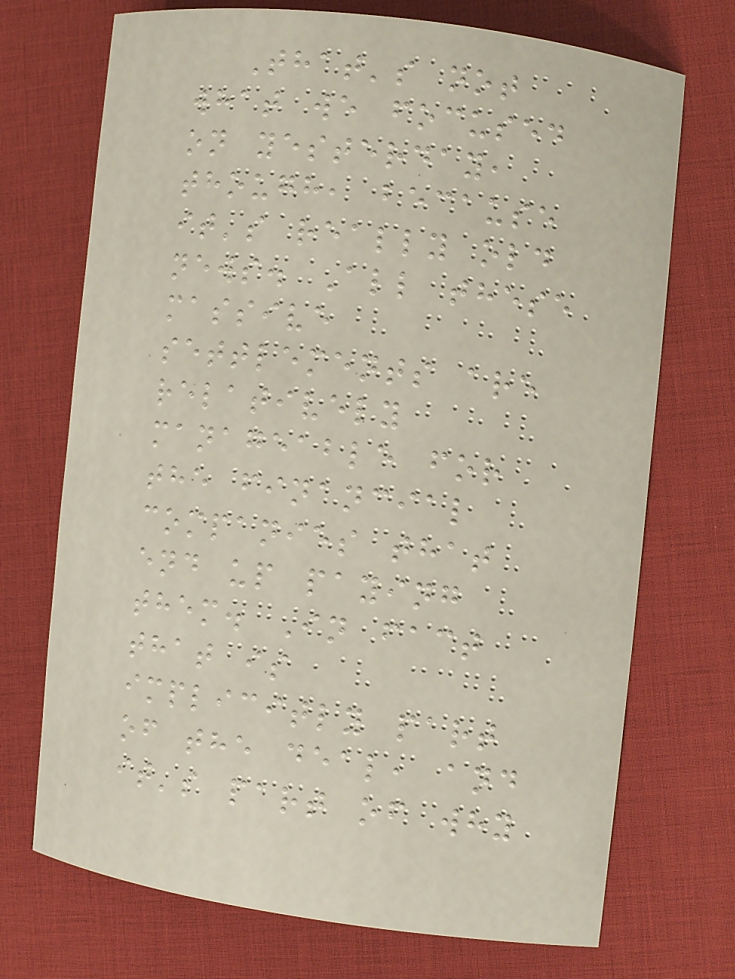That's not
what we focused
on yesterday,
though, because
it's really old
news. All these
massive
settlements are
relatively
manageable for
the financial
companies that
end up paying
them. In fact
that is
implicitly part
of the deal, and
it's part of why
